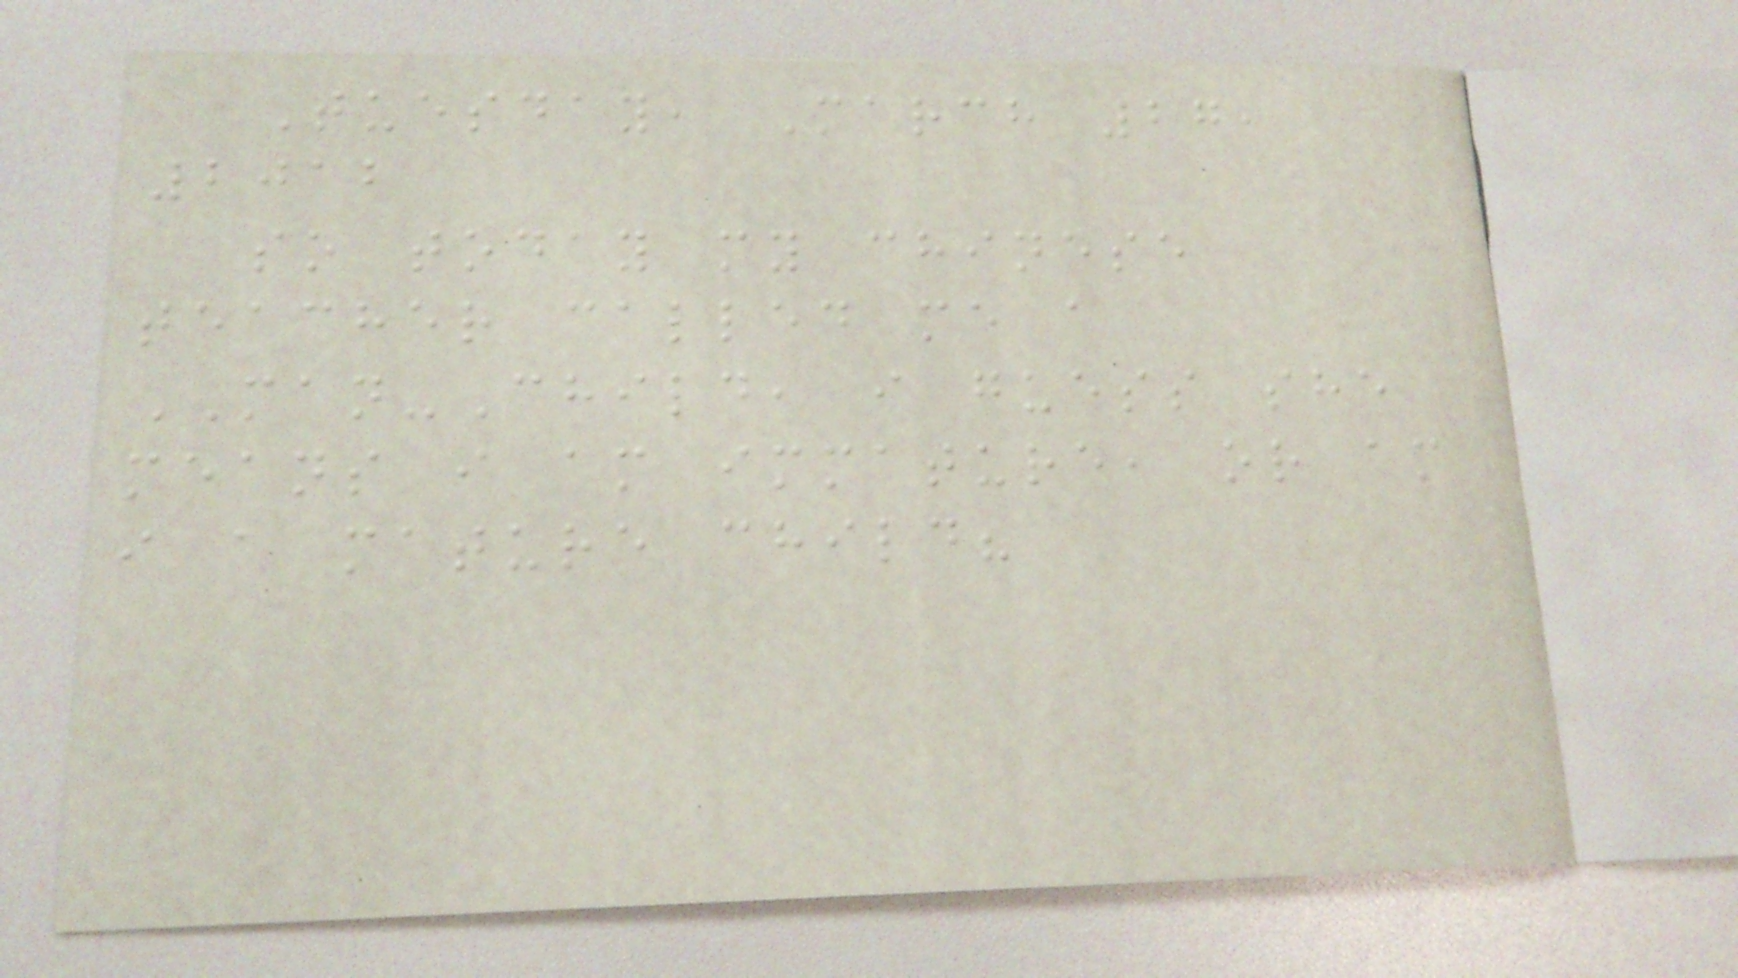Tuesday, March 27,
2012
so today my chinese
teacher called me a
MAN-Child, i guess she
means i am immature, or am
i a mature child?
